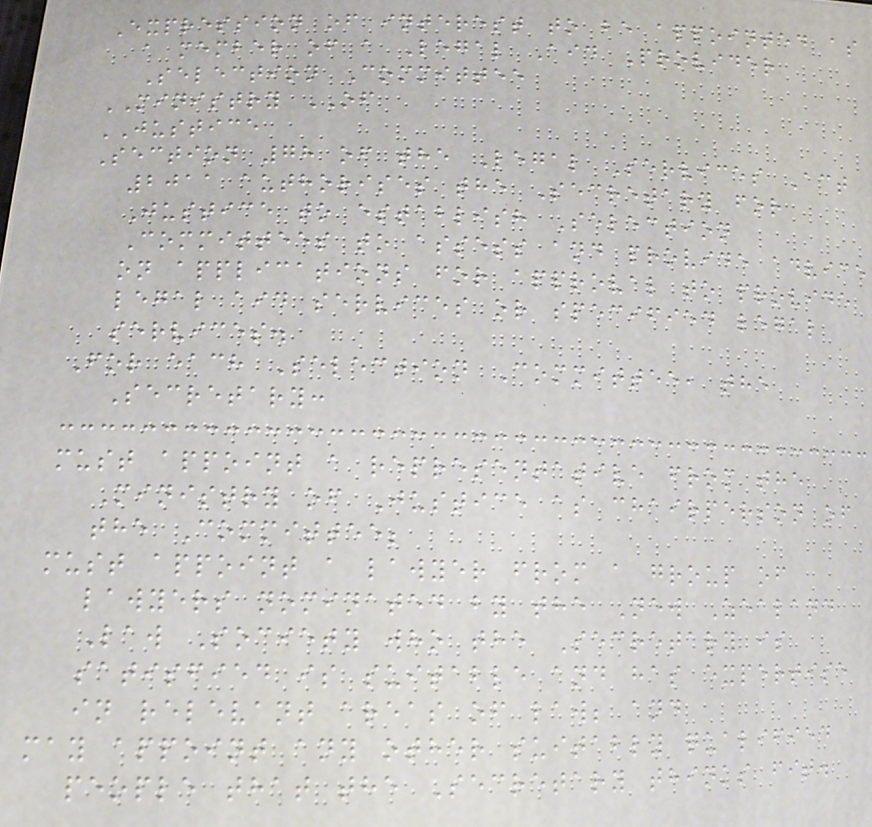Expression of interest to be appointed as
a member of a Legal Aid Provider
Selection Committee
MINISTRY OF
JUSTICE
Section 78 of the Legal Services Act
2011 authorises the Secretary for
Justice to establish Selection
Committees to assess and provide advice
on applications for approval to provide
legal aid services or specified legal
services.
For each Selection Committee, the
Secretary:
must appoint a representative from the
Ministry of Justice as chairperson of
the Committee;
must appoint a lawyer from a group of
lawyers nominated by the New Zealand
Law Society who the Secretary is
satisfied is suitable and has expertise
in relevant areas of law; and
may appoint any other suitably qualified
people that the Secretary thinks fit.
